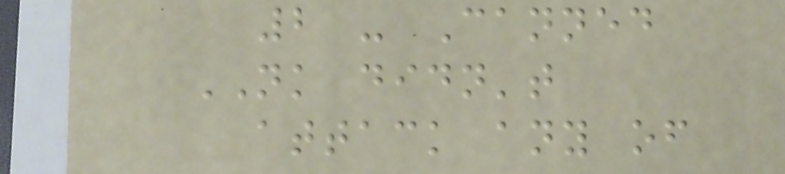2 - Canned
NK didn't
attack any of
